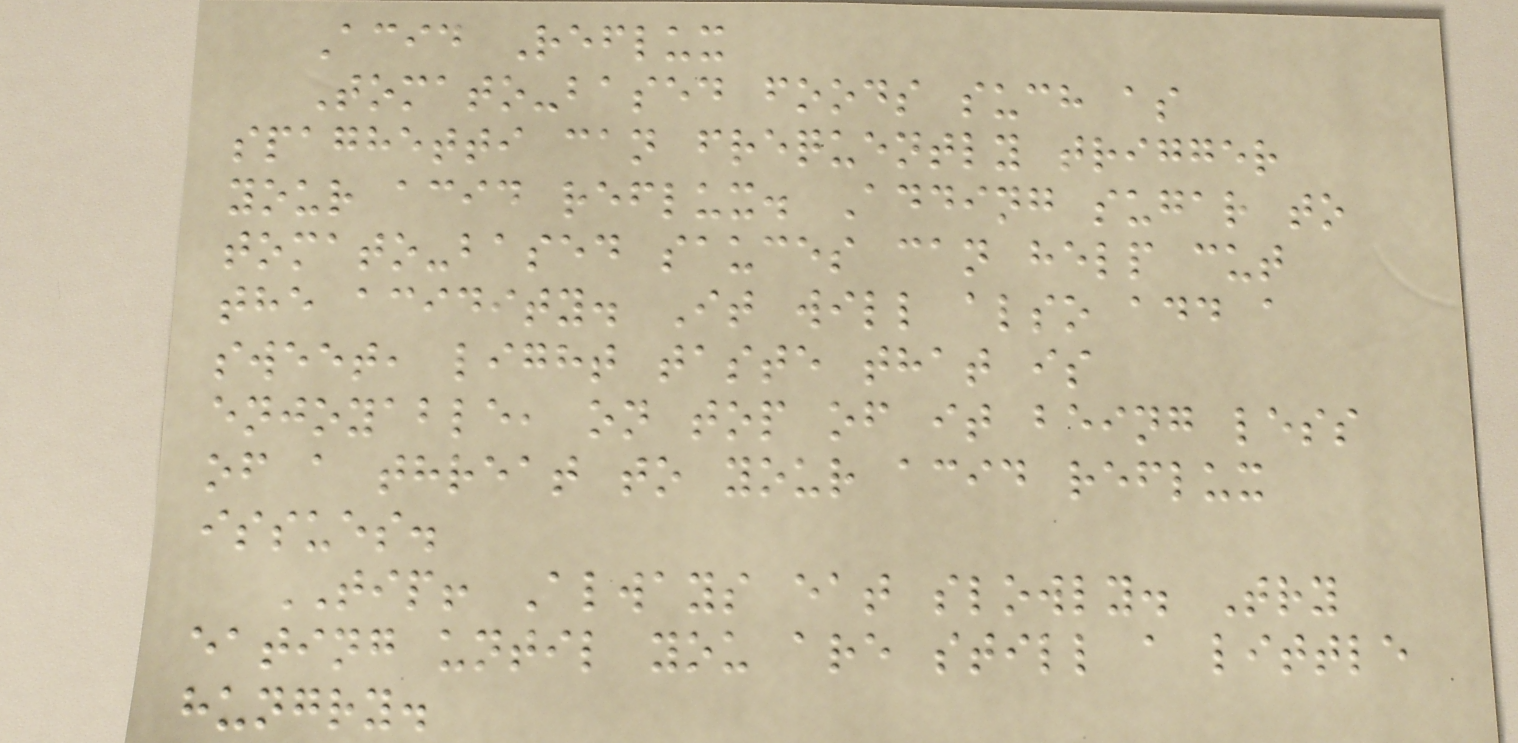Acid Reflux
Tomato-based foods such as
spaghetti can frequently trigger
your acid reflux. Adding sugar to
tomato-based sauces can help cut
the acidity. It will also add a
sweet, light taste that is
enjoyable, on top of it being less
of a threat to your acid reflux
issues.
TIP! Always eat slowly. Try
eating until you are still a little
hungry.
